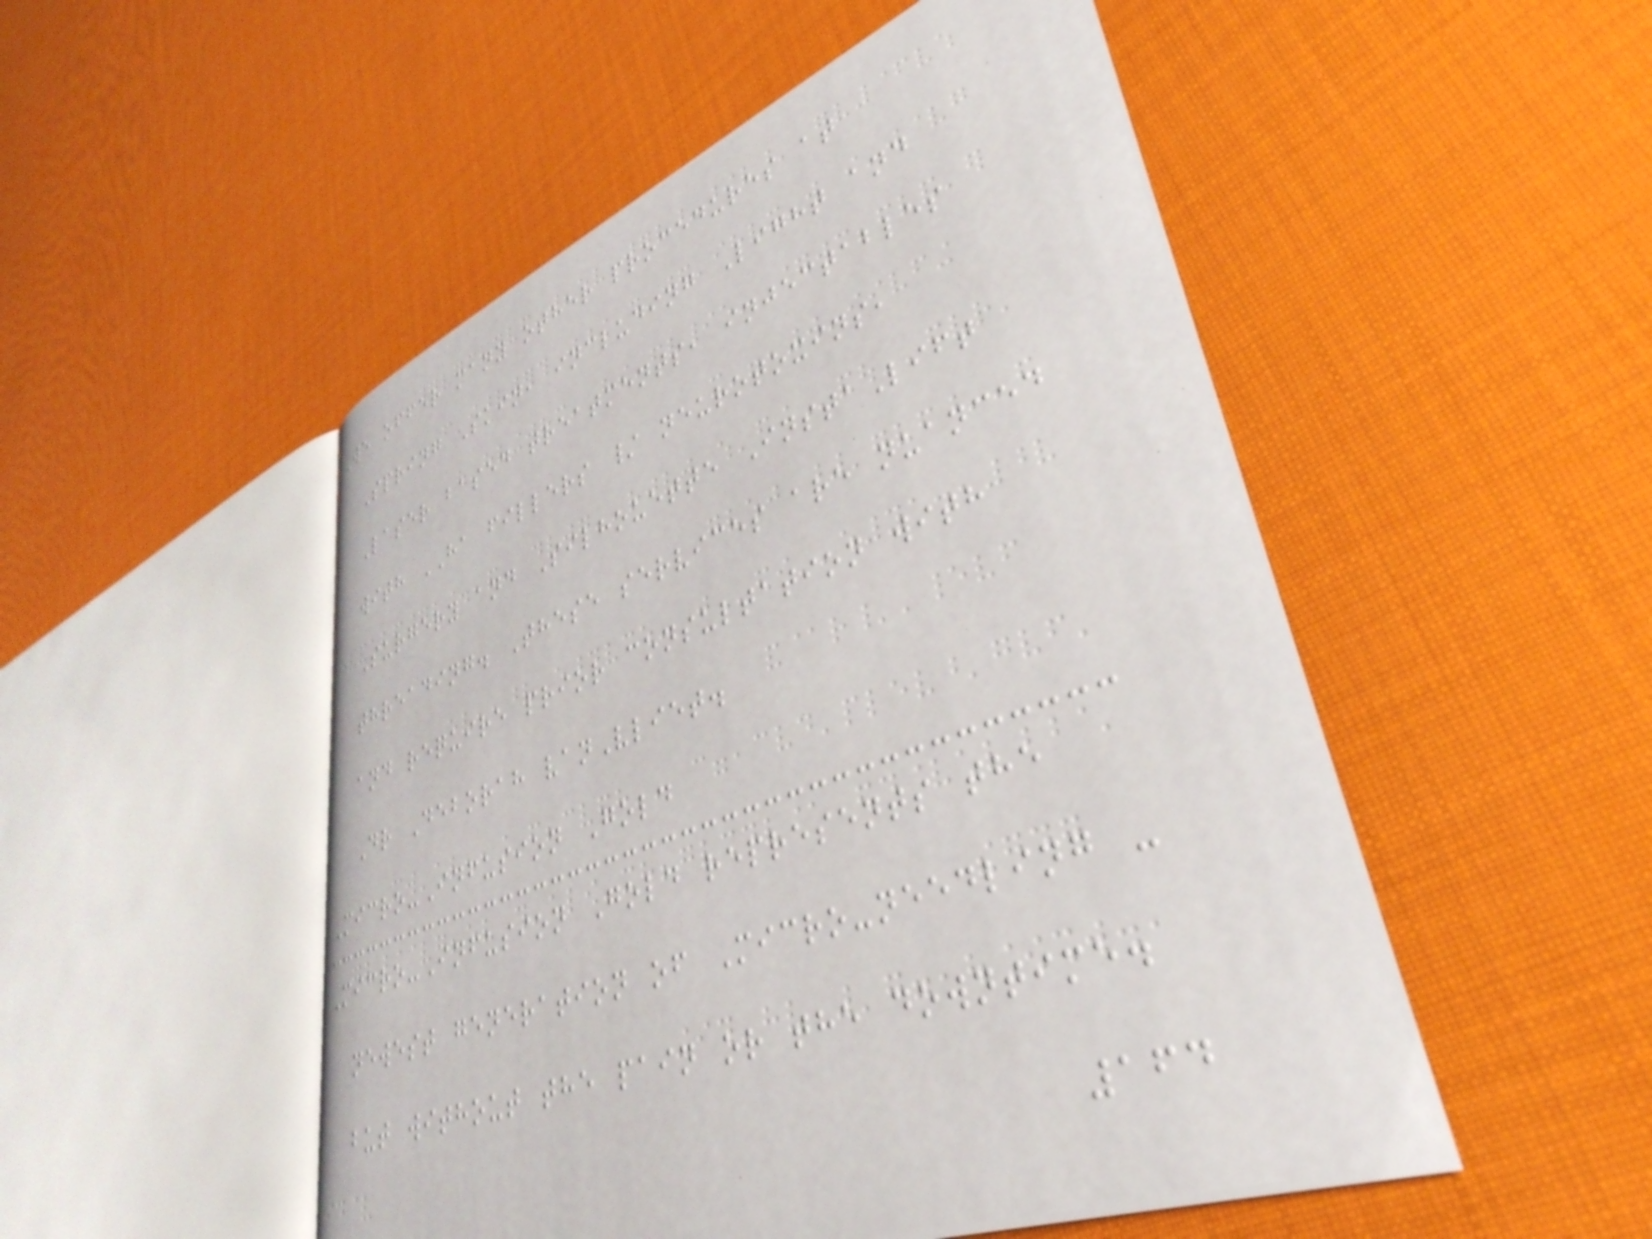We offer many other procedures at
Spring Skin, including Light and
Laser based treatments, injectables
with HA fillers / neurotoxins,
Surgery and Silhouette InstaLift
threading. These services are nuanced
and require prior consultation with
Dr Deborah vanVliet.
Micro-Infusion Gold
Micro-Infusion Gold represents the
newest generation of Micro-needling -
but without the pain or the downtime.
164
